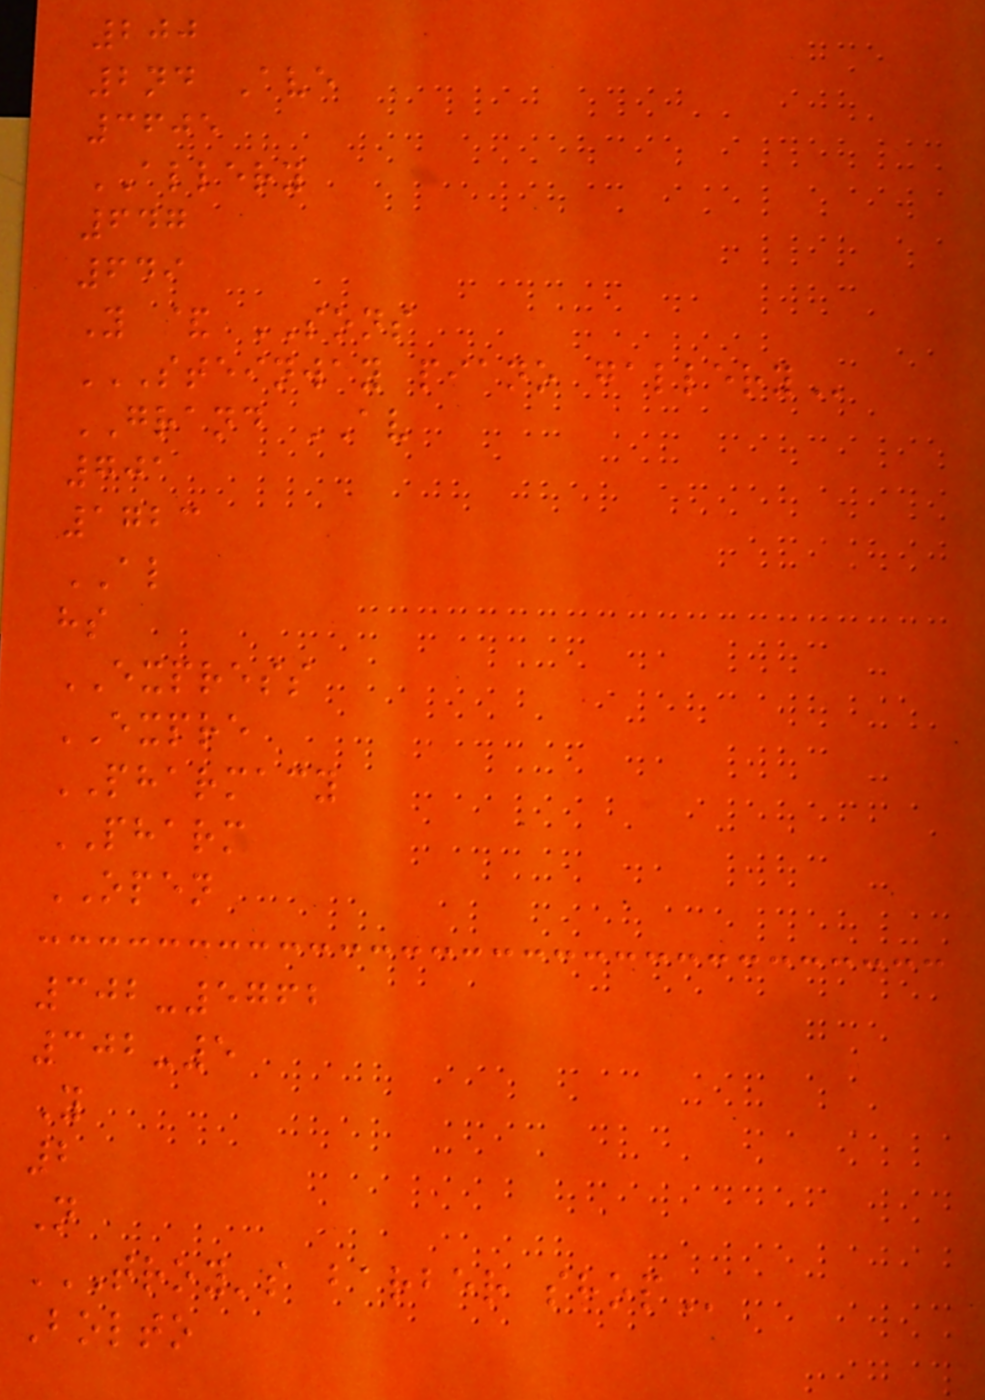200
2nd Ave
3605
ALLERY
647
649
Y & SONS
STEINWAY PIANO GALLERY
GRAND AV
701
1723
AL
hs
EXPRESS
EXPRE
PHARMACY
PHARM
OPEN
302-5762
302-5
Y
2
N
TROY'S BARBER SHOP
Bolto
